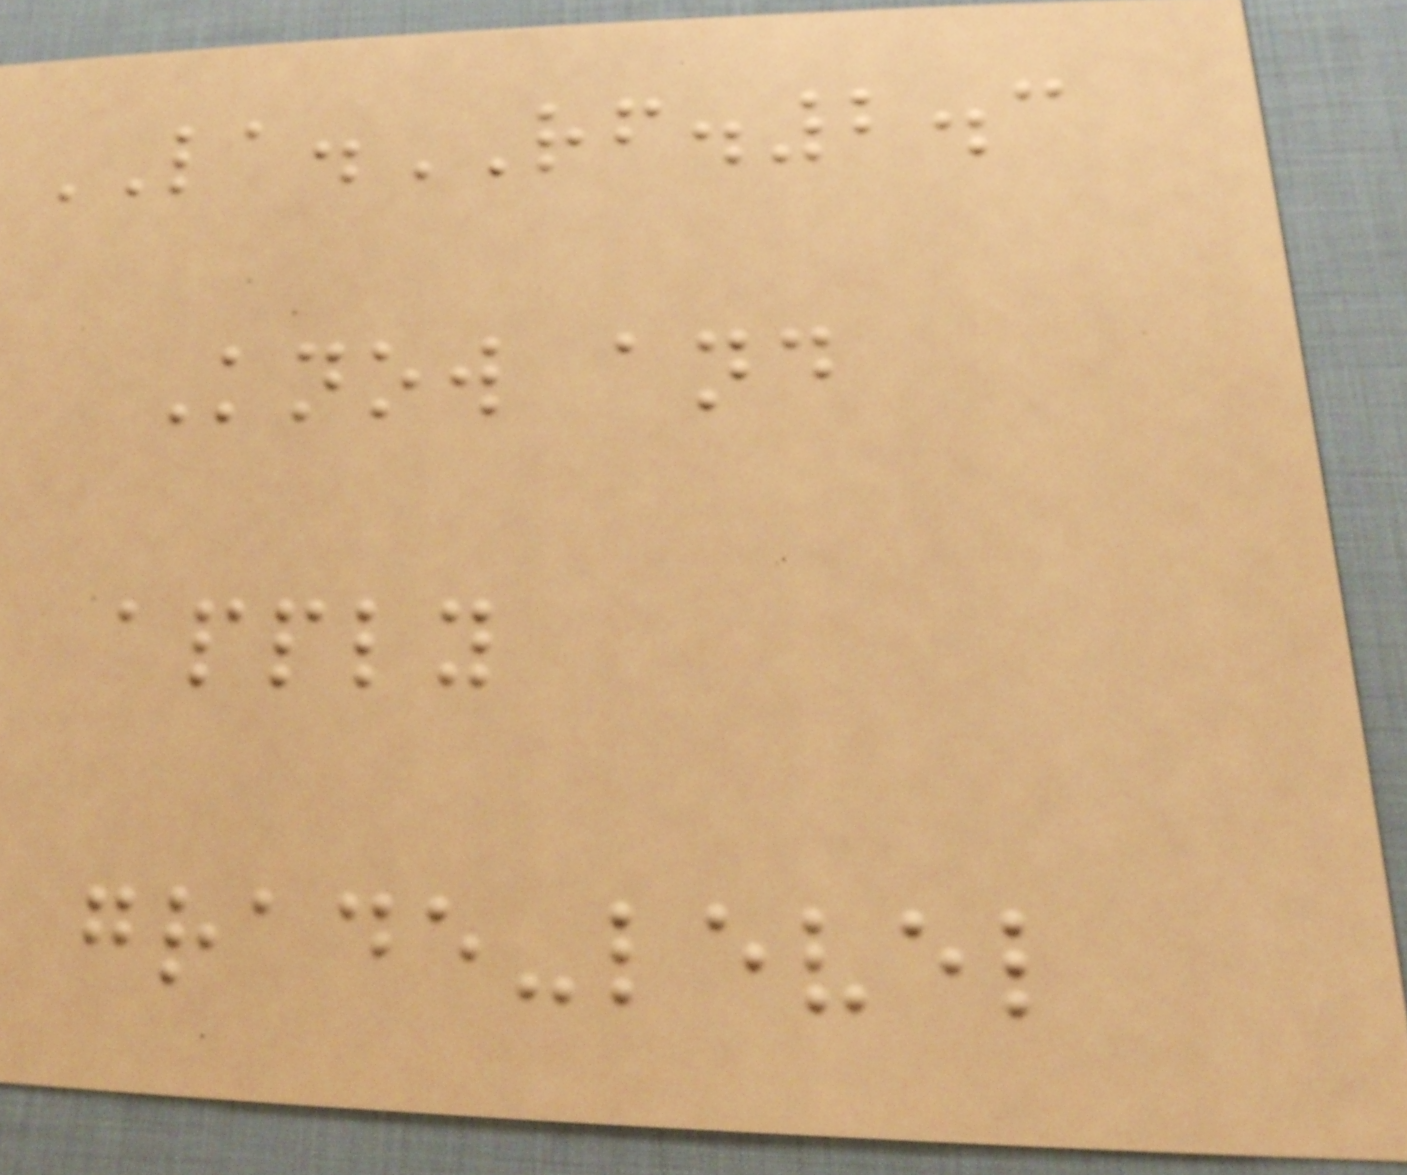LA.RF.2.3
Know and
apply
grade-level
